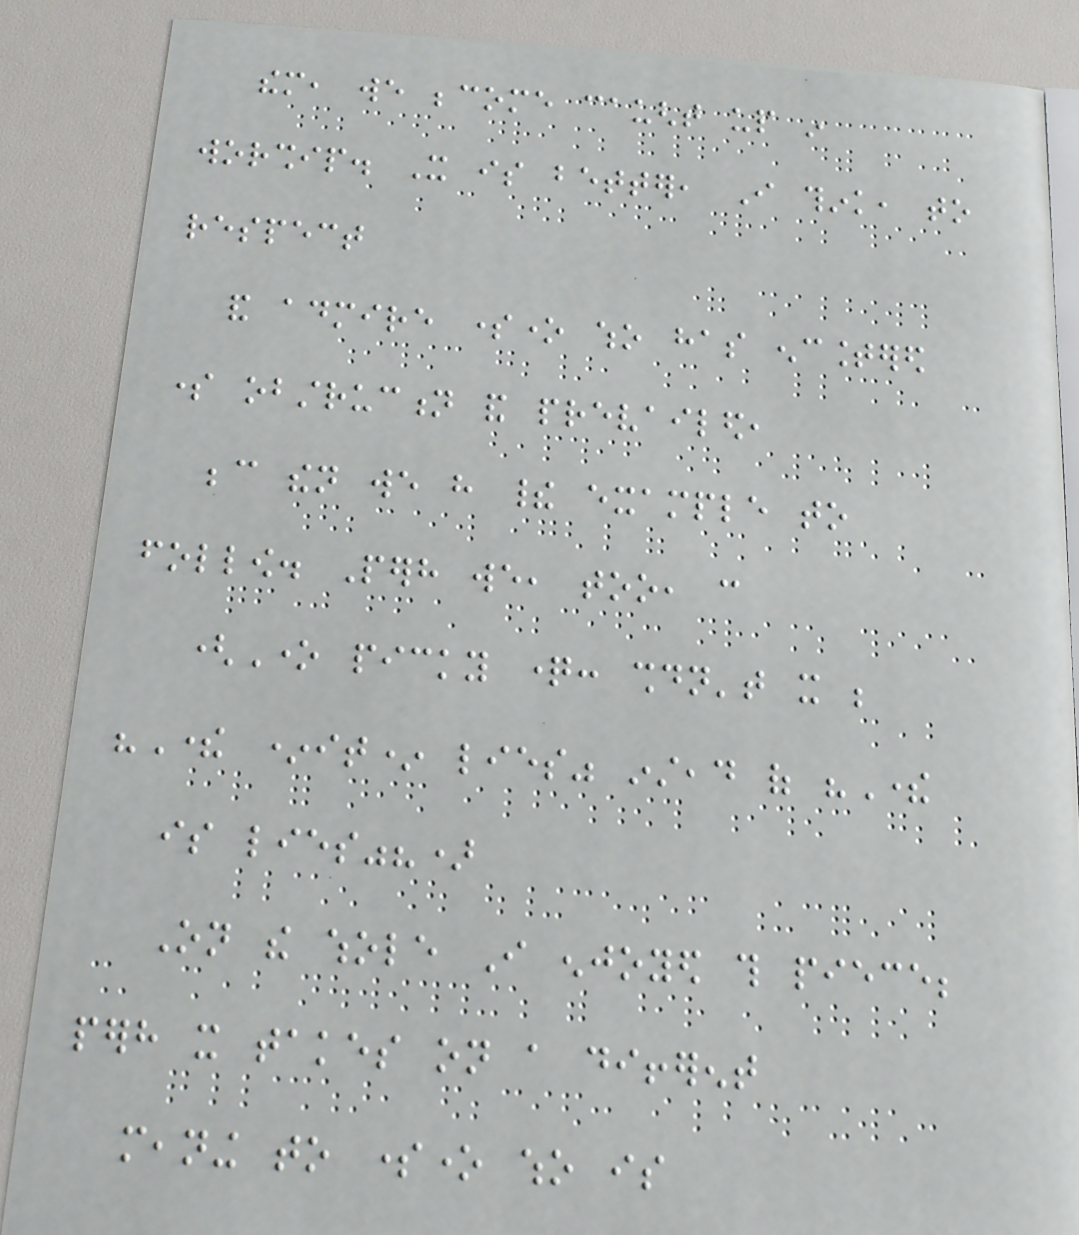them, we become caught up in
worship. It is better, I think, to
respect
and admire someone who has encountered
some obstruction and prevailed,
because then we have their example to
follow. Perhaps we, too, can
(One picky question: shouldn't it be
"There *it* lies" instead of "There
is lies"?)
On the whole I enjoyed this piece;
perhaps it takes on a different
meaning to someone who is
